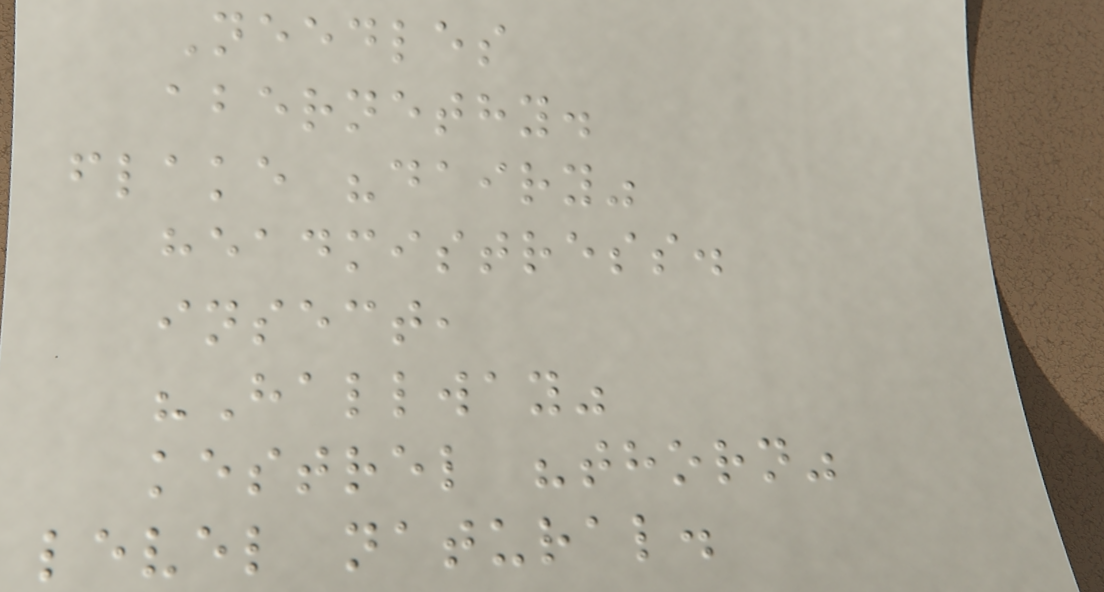Needles
abernethy.
flake "dairy"
headmistress.
insect,
"Hallway"
kestrel "thorn"
level natural.
